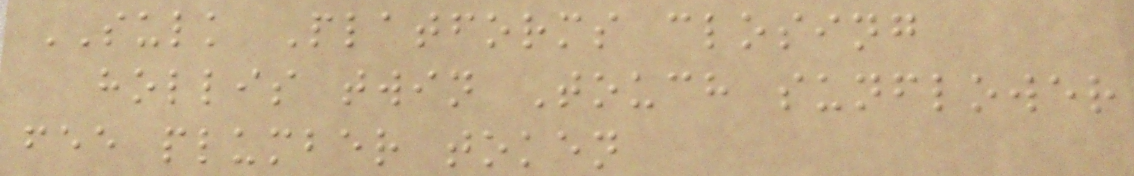SULK Platforms closing
hollis twin Touch sunflower
fee plumber token
